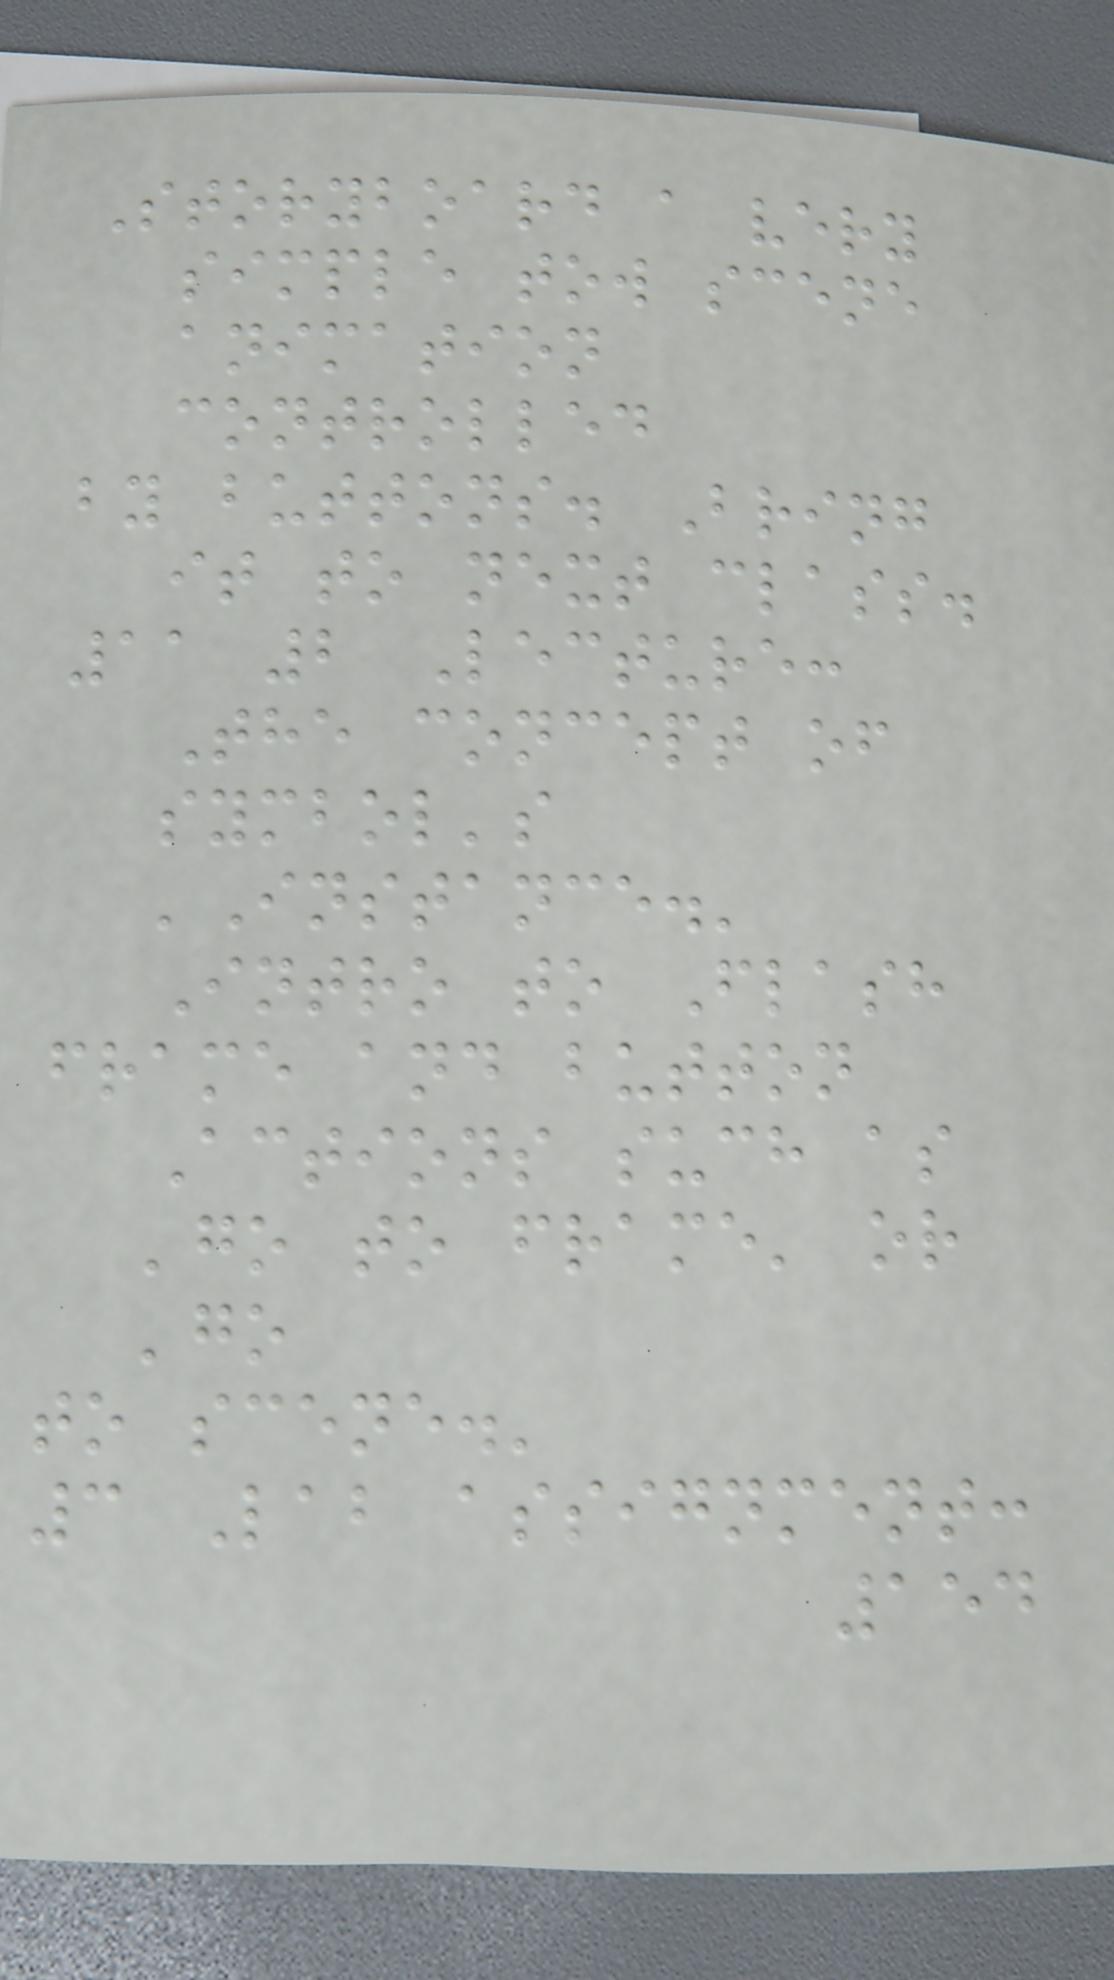Storyboard a very
simple tow scene
animation
controlled
by buttons. Bring
it to next class.
11 2 Lecture:
The concept of
symbol's
'Instance.'
Intro to Flash
frame and button
Actions such as
'go to frame' or
'go
to scene.'
3 Lab assignment:
154
